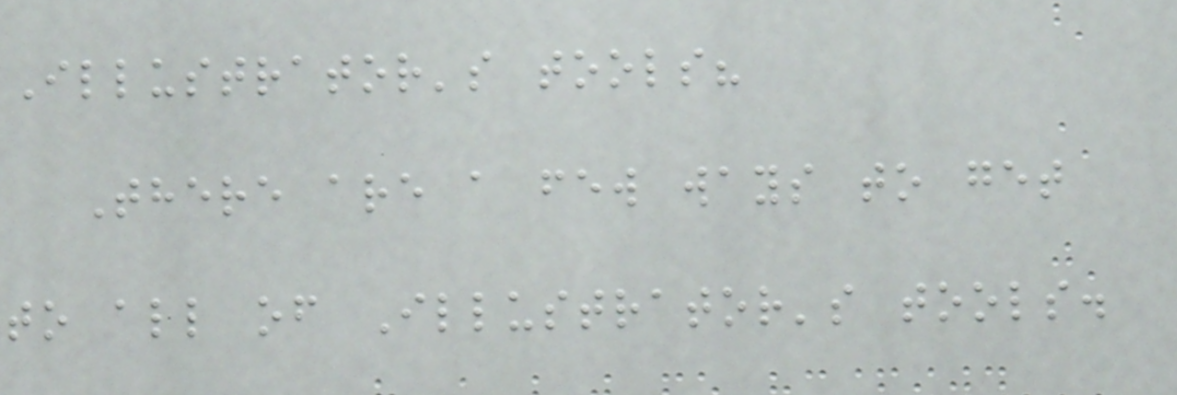Illustrator's tools?
There are a few ways to get
to all of Illustrator's tools.
